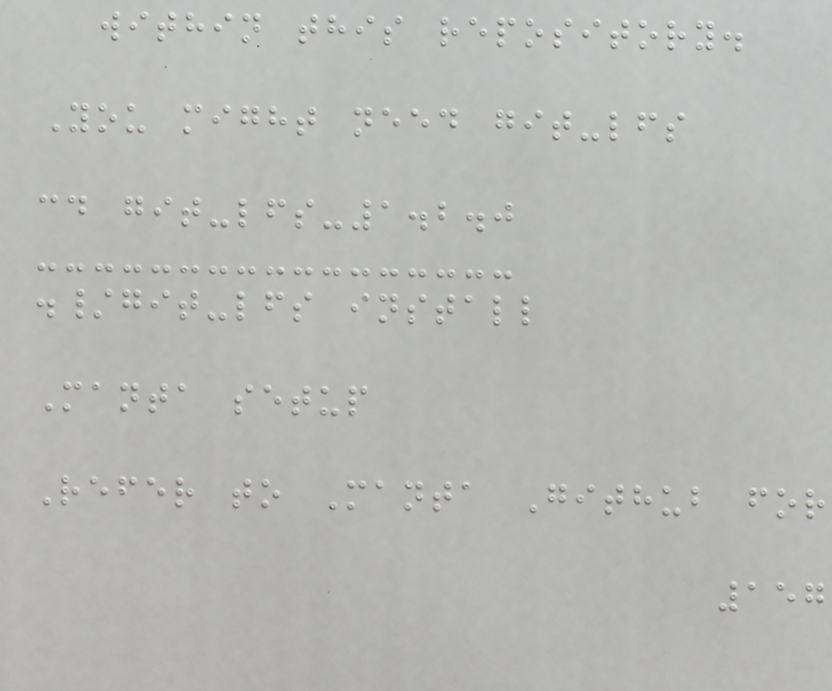within this repository.
You might need git-lfs
cd git-lfs-1.2.0
./git-lfs install
Manta setup
Refer to Manta Github for
157
